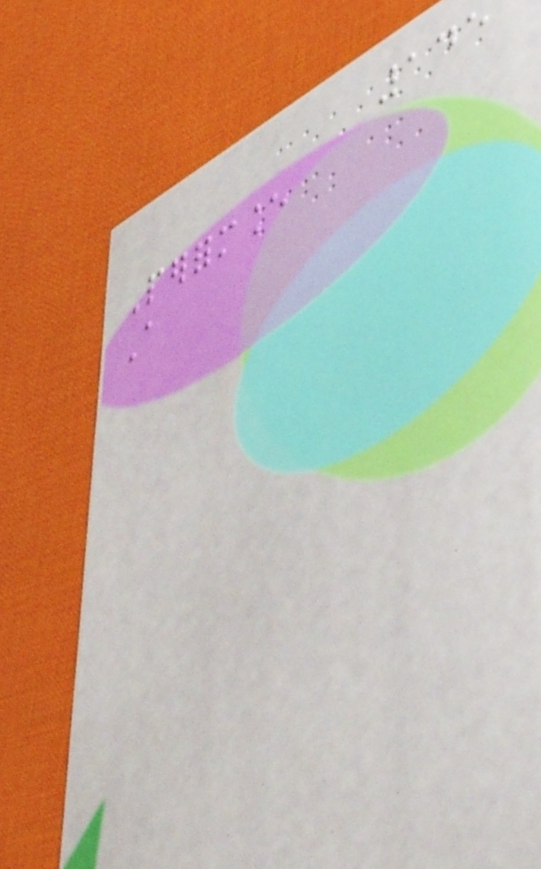145
Performance
A
